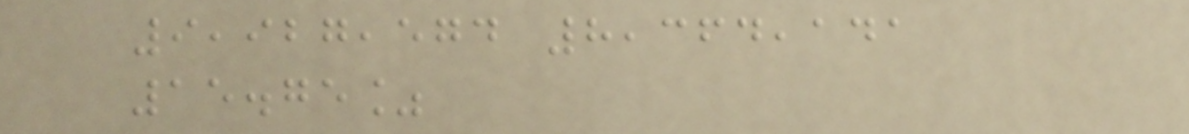9,927,574 8,364,141
15.75%
